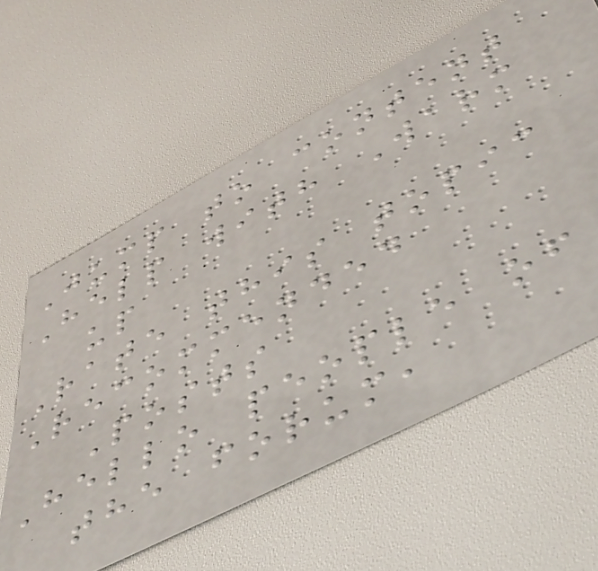Jump to content
Help with Warm
up
Rate this topic
Recommended
Posts
Hello people of
the forum,
